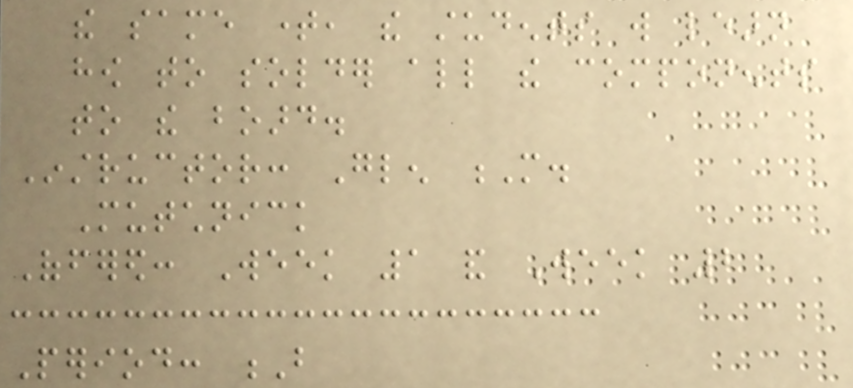the same time, the students will learn
how to solder all the components
to the board.
Instructor: Glen M.
Mutchnick
Offered: Week 1 and Week 2
Period: B
